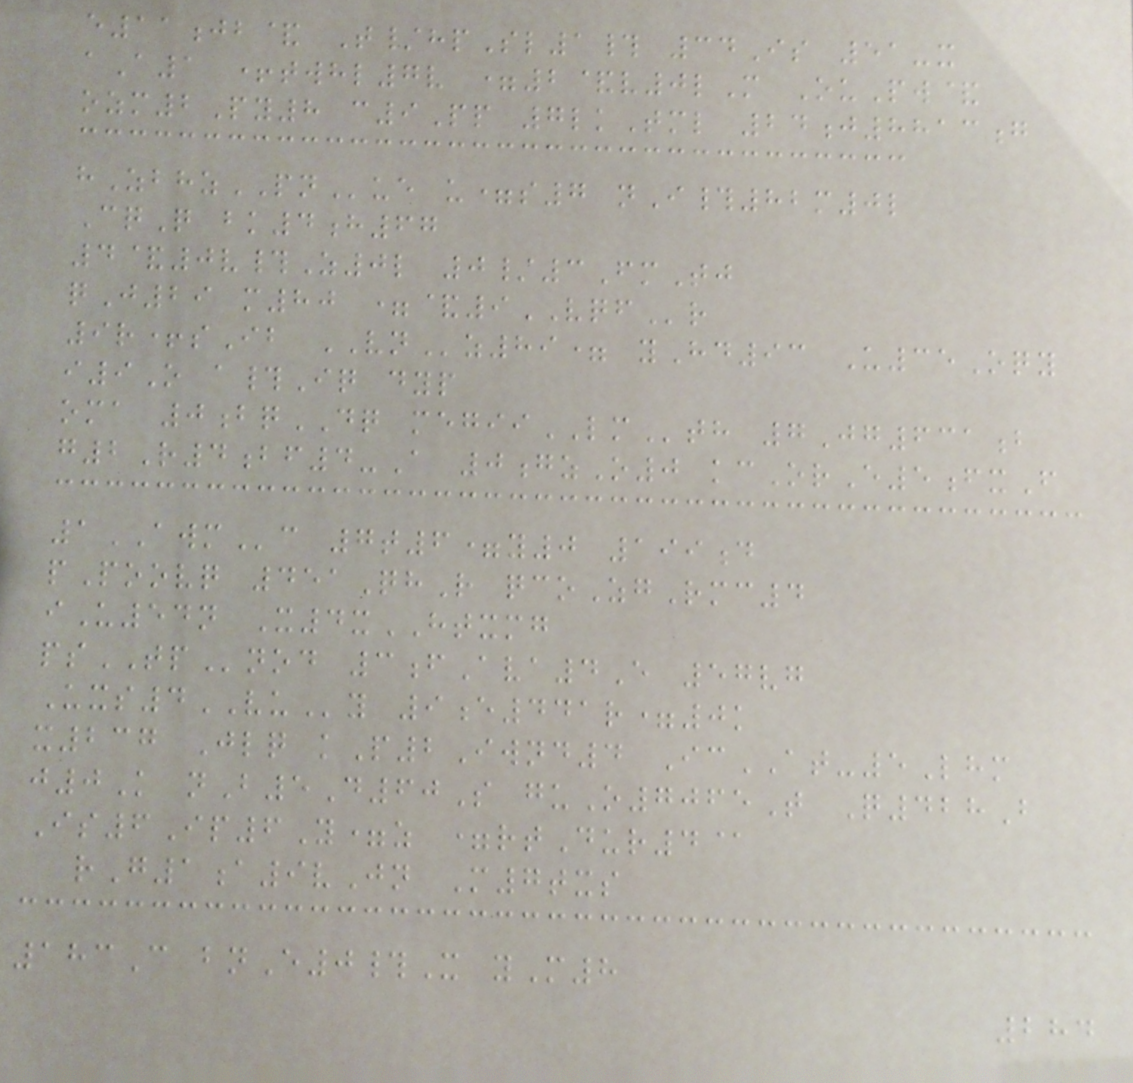e11jb& T/hpSl1# 34Is 51-x
aA1 +twhl7v =2&v0lM OuPw&
ozm2Py8 c9Pp 7lkTml 24j8813g
hZbhzPNue u=s7 nI#82m0l
CqQ bk4h67
4&0v#Z0l 0/3FmTj
qJ29 m80 =&9VQFr
9r+sIb VNz89= yHd93 U35Oqy
i9O a#Iq dyp
oma 0bqDQ megiiLMth 7Jg631b
g2R4bf4-A 0gzO0 kcOrE5fxF
1AWMc 7t6=y0 199d
pPoovq 451QhR qcoZgRmc4
iU54n X4xHTXMG
psTPnod 3fAva4E 57vg
Uxs4VUy 9e441r=0k
x237 Jlq kP2Iwnd4 IcAT-5Lhm
j0K nB5D60S guO7065T Q428B
Is6Ip6Y=z =rtDur4@
rG1a9vJn M7txs
183C bnE0#X yM8
284
